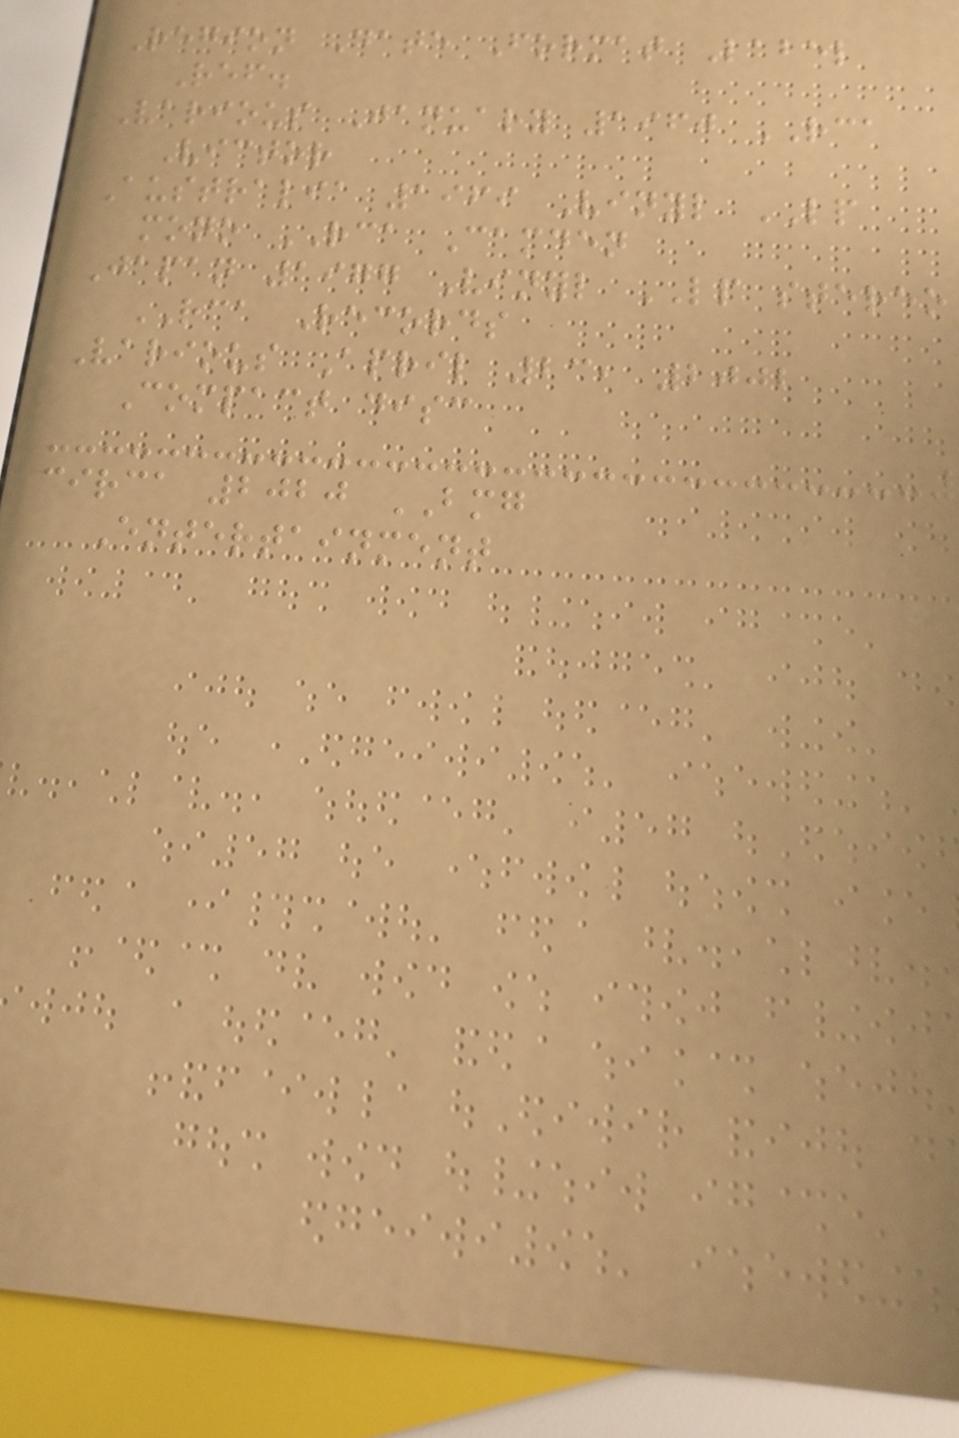Region Date Format Label
Ref.
Various January 1960 RCA
Victor
Australia 1969 Vinyl LP
mono RCA Camden
Japan 1977 Vinyl LP stereo
RCA Records
Various April 23, 2002
Compact disc
circa 2020 BMG
Entertainment
